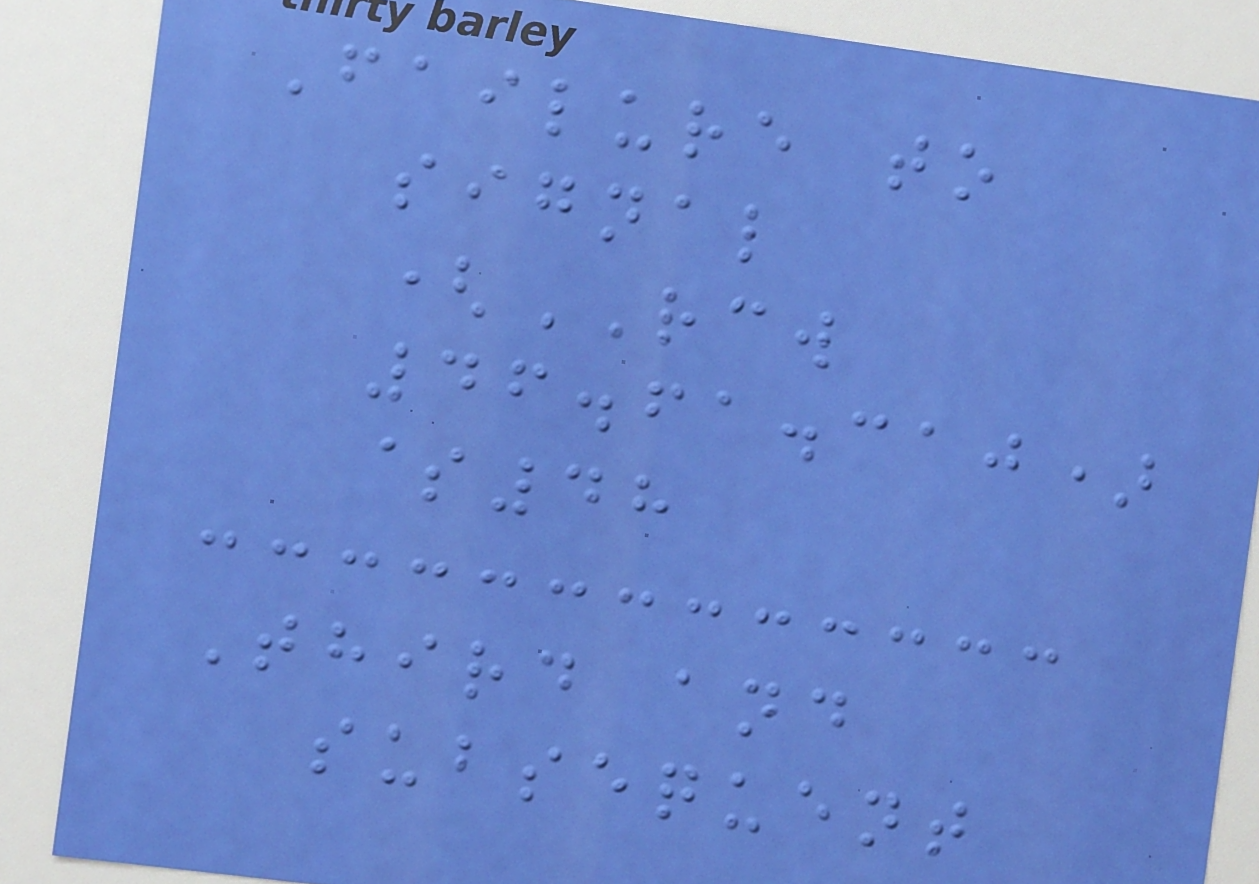Failure to
signal
(RCW
46.61.310)
$48
Third and
subsequent
